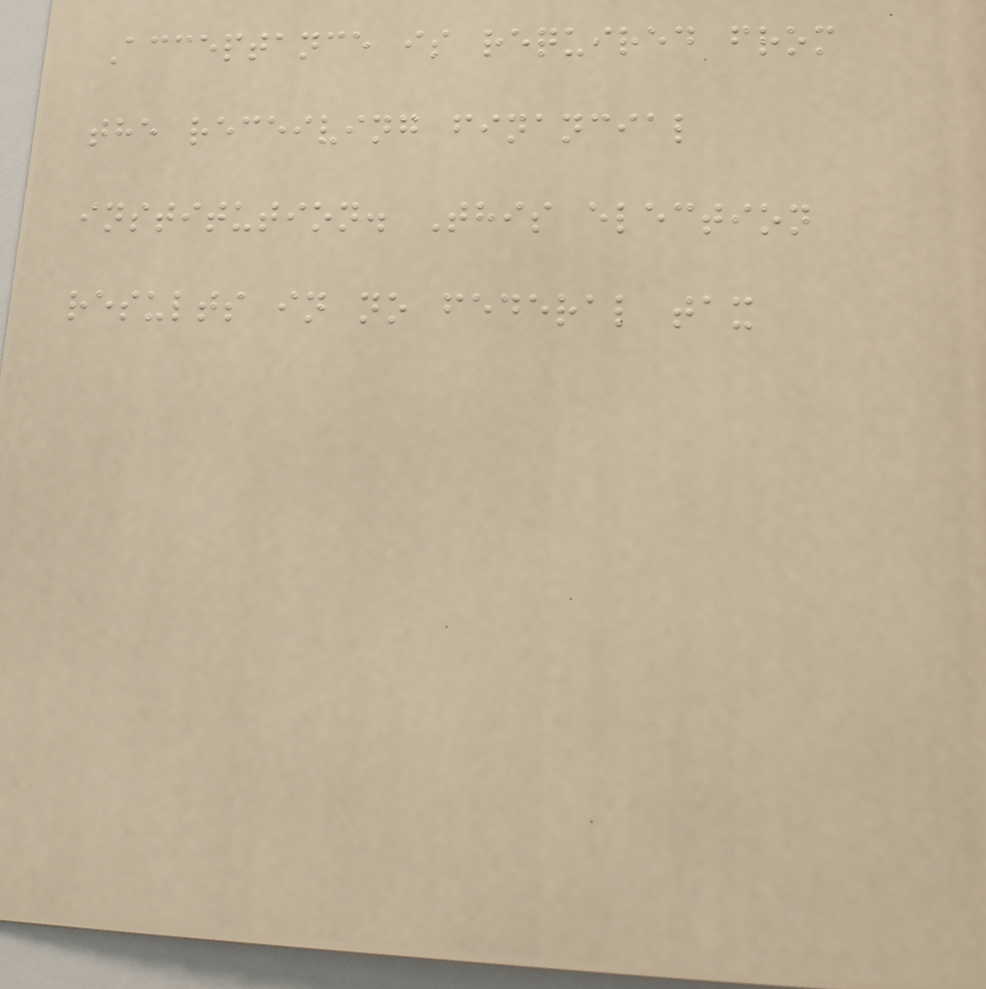Acceptance is required from
the receiving financial
institution. This election
results in no federal tax
